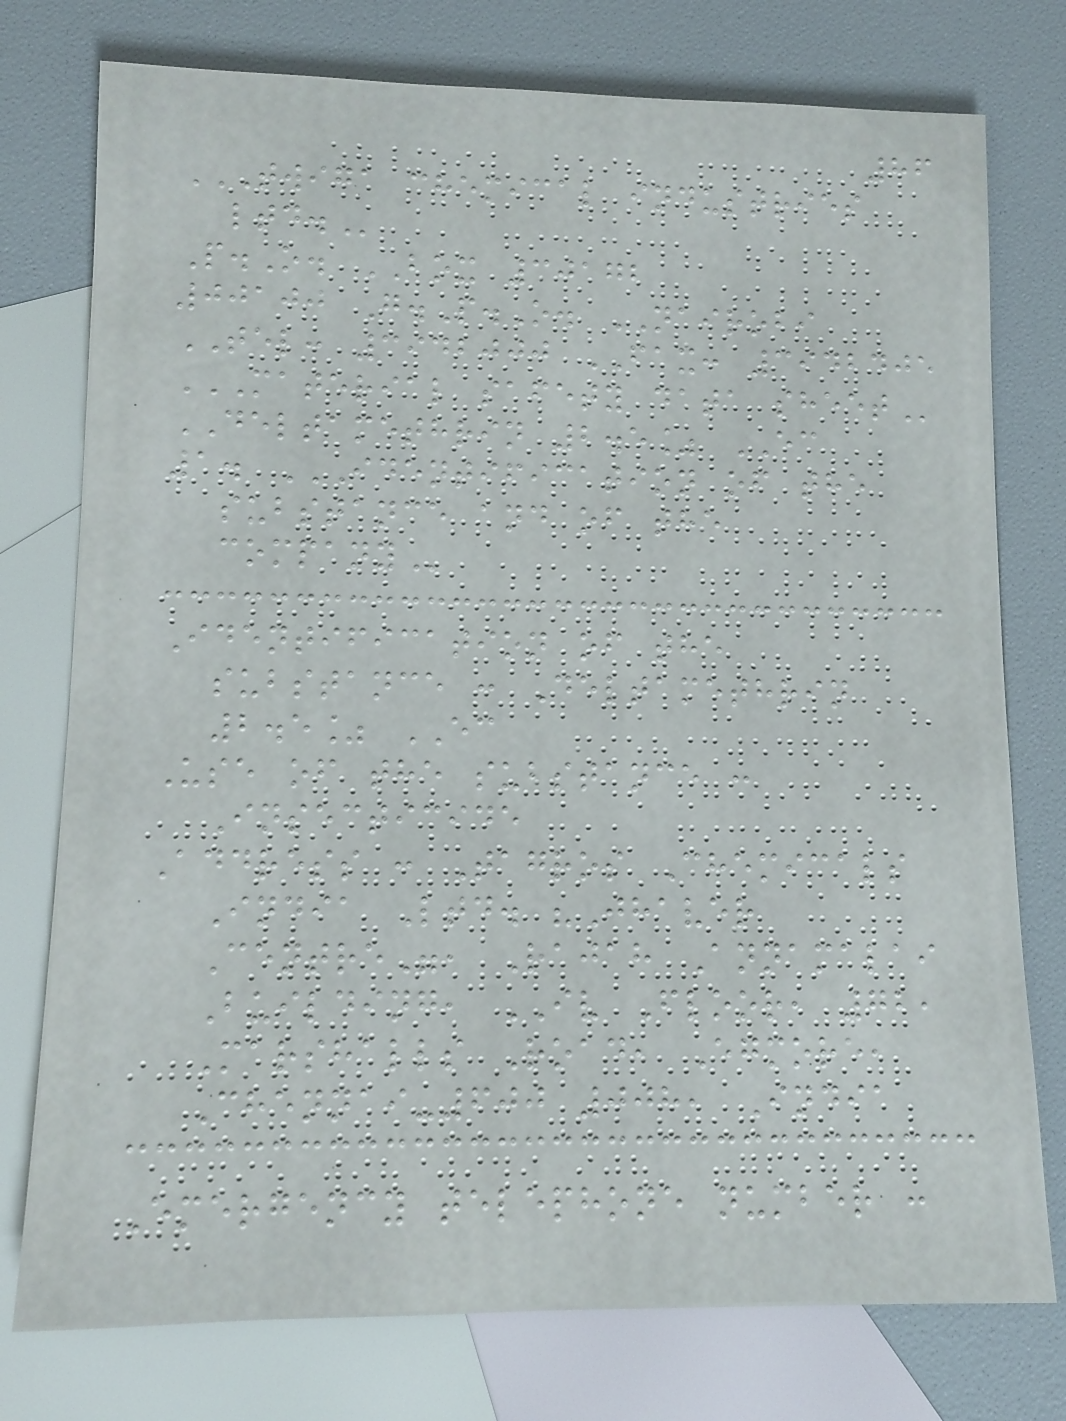86
TWIGA CHEMICAL INDUSTRIES
LTD.
P.O. BOX 30172
00100 G.P.O. NAIROBI
TEL: 3942000 FAX: 3942405
MATERIAL SAFETY DATA SHEET
DELTAMETHRIN 2.5% EC
1. IDENTIFICATION OF THE
SUBSTANCE AND OF THE
COMPANY
Identification of the
substance : Deltamethrin
2.5% EC
Use of the substance :
Insecticide
Address : Tagros Chemicals
India Ltd. "Jhaver
Centre", Rajah Annamalai
Building, IV Floor, 72,
Marshalls Road, Egmore,
Chennai-600 008, India
Emergency telephone number :
